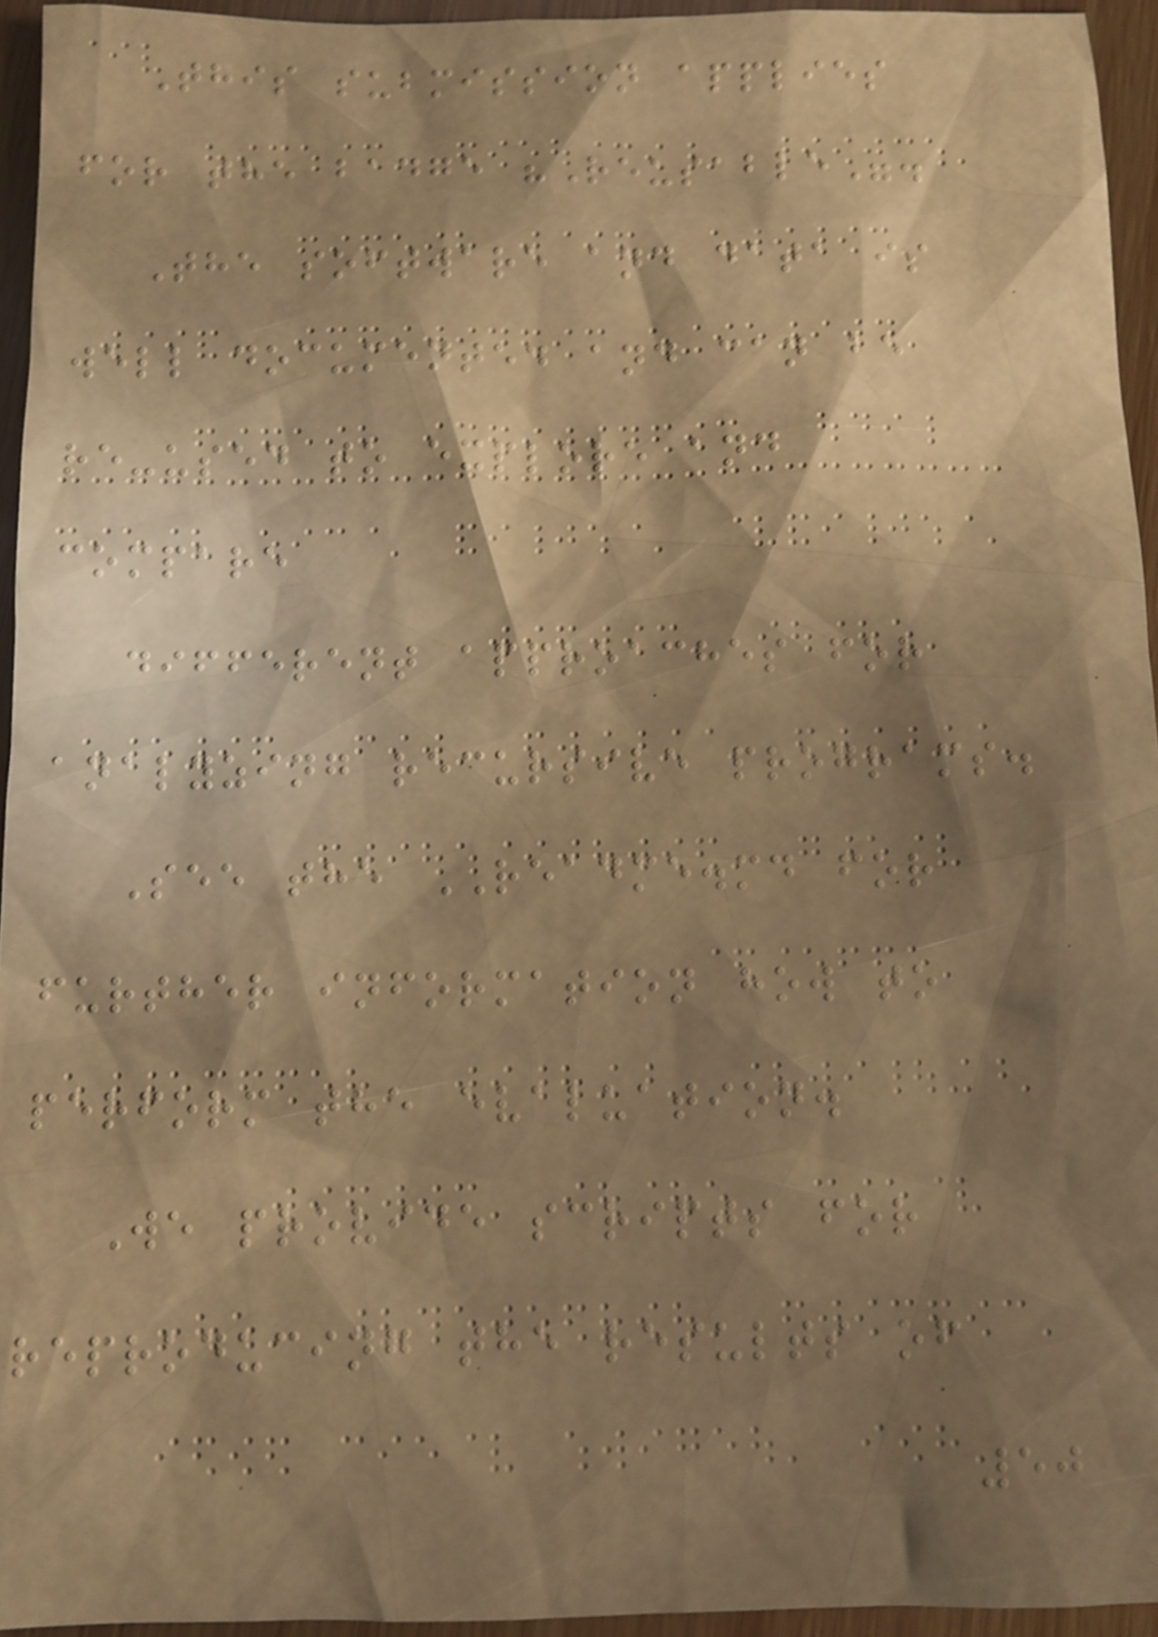This submission applies
for the badge "Reusable".
The software and data is
well documented and can be
re-used to explore and
compare
different approaches for
analyzing recursive programs.
See the README.md for
further information how to
perform the evaluation.
We provide scripts for
reproducing the results of
50
